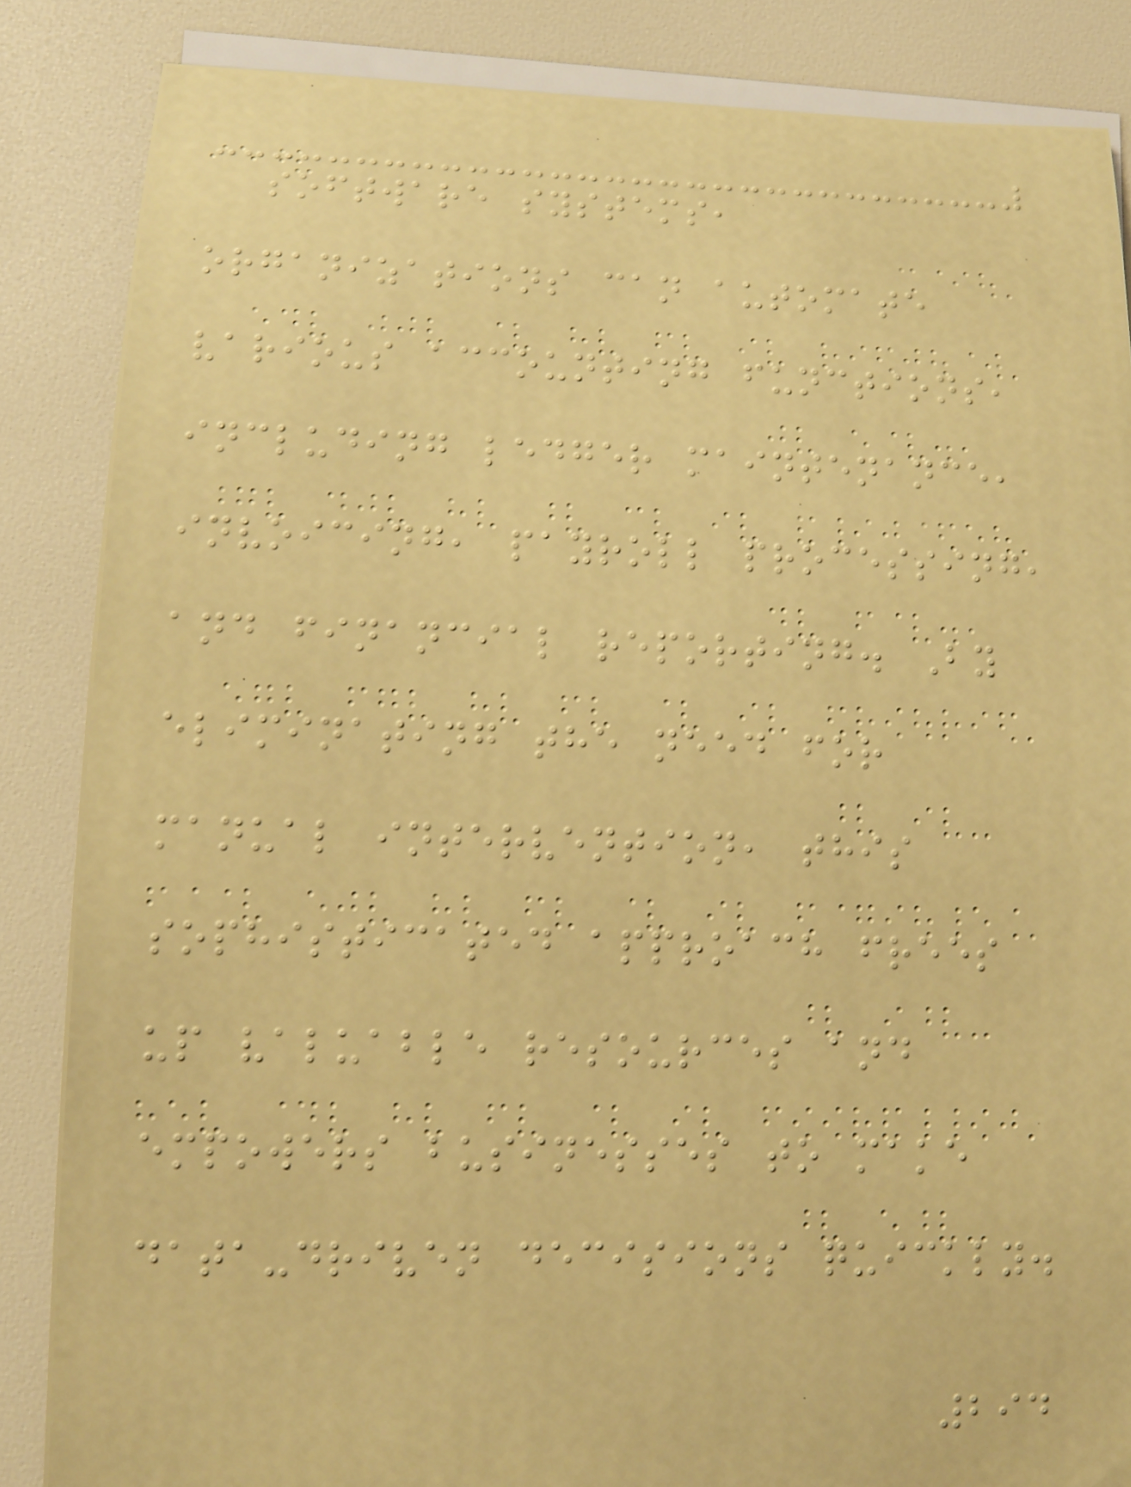software systems,
organizations can automate
various accounting functions,
including ledger maintenance,
invoicing, payroll processing,
and financial reporting. By
eliminating the need for
manual intervention, this
sophisticated approach frees
up valuable resources and
empowers businesses to make
data-driven decisions quickly.
294
